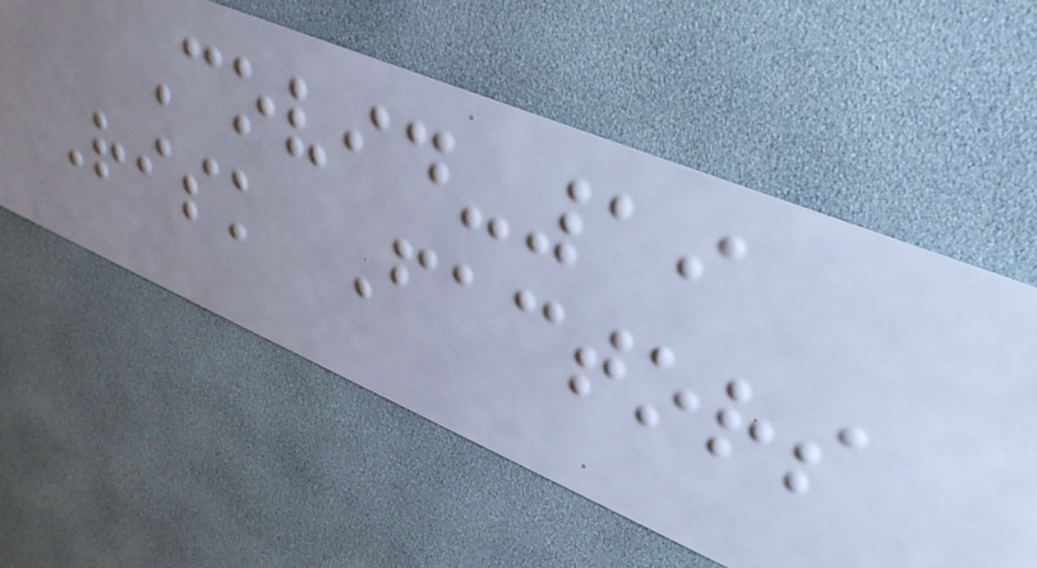Covid-19
Risk Factors
